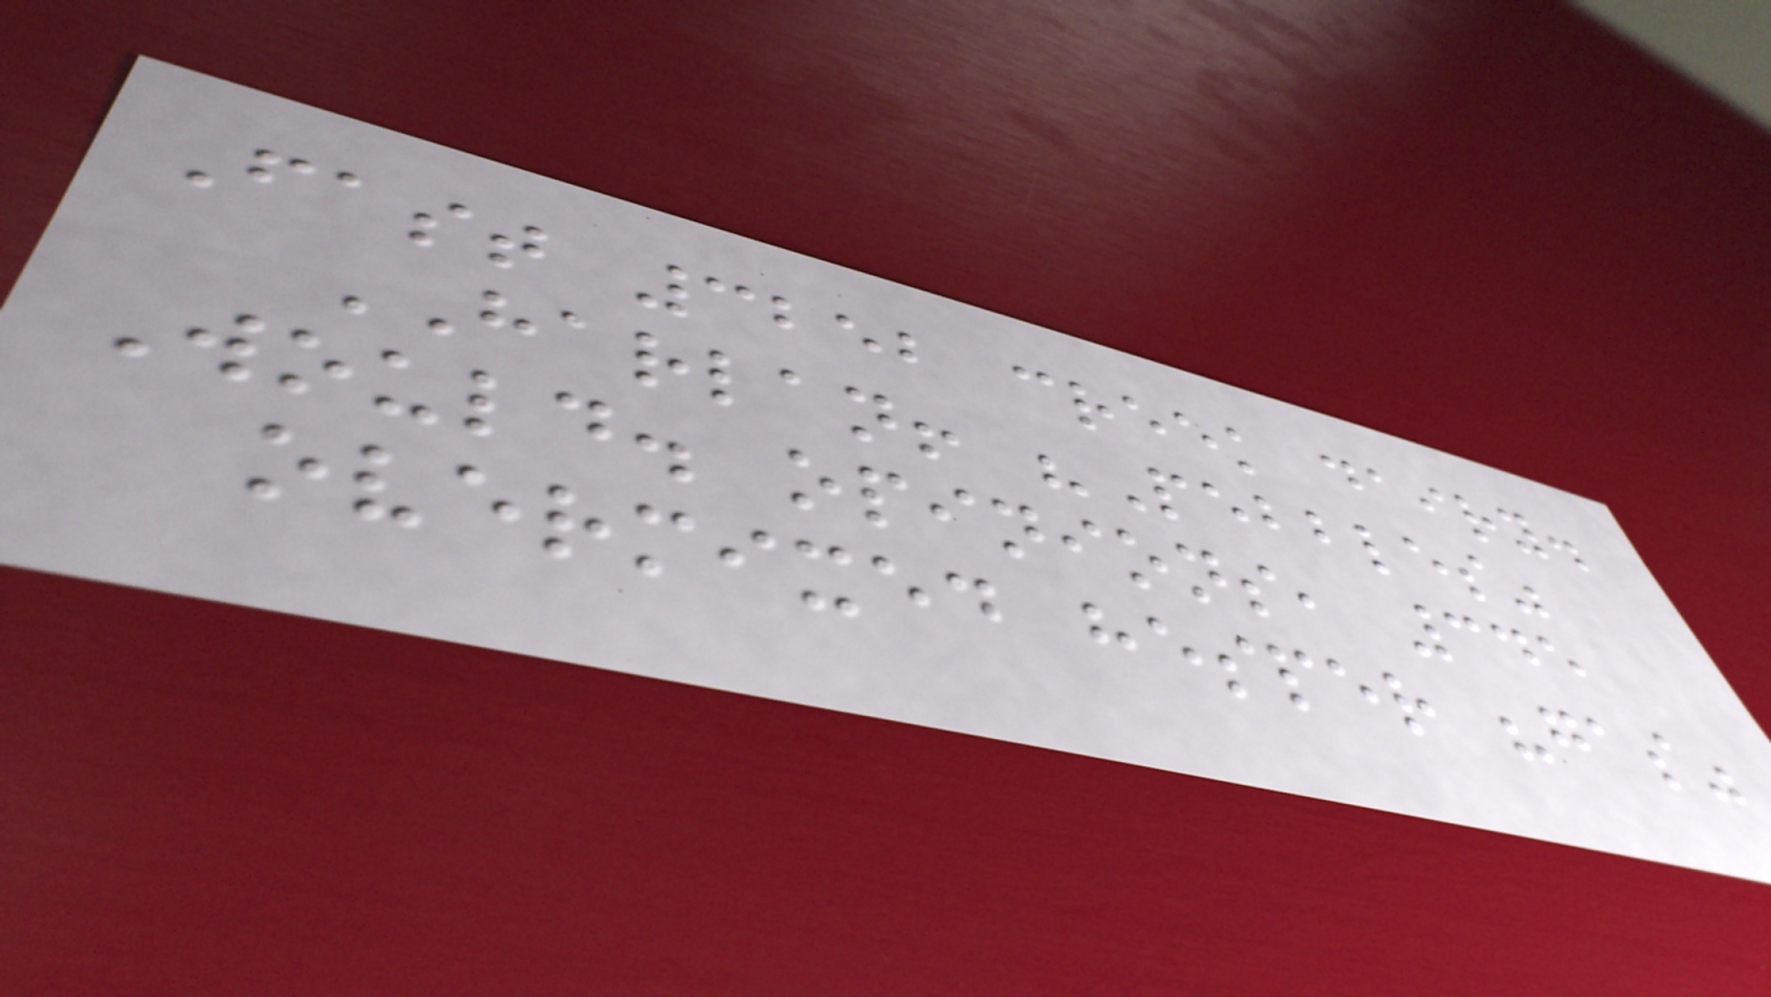Fast 3252 creek dairy.
HARLAN! "Pebbles"
Would. opinions, 345
overmixed hesper "gas"
